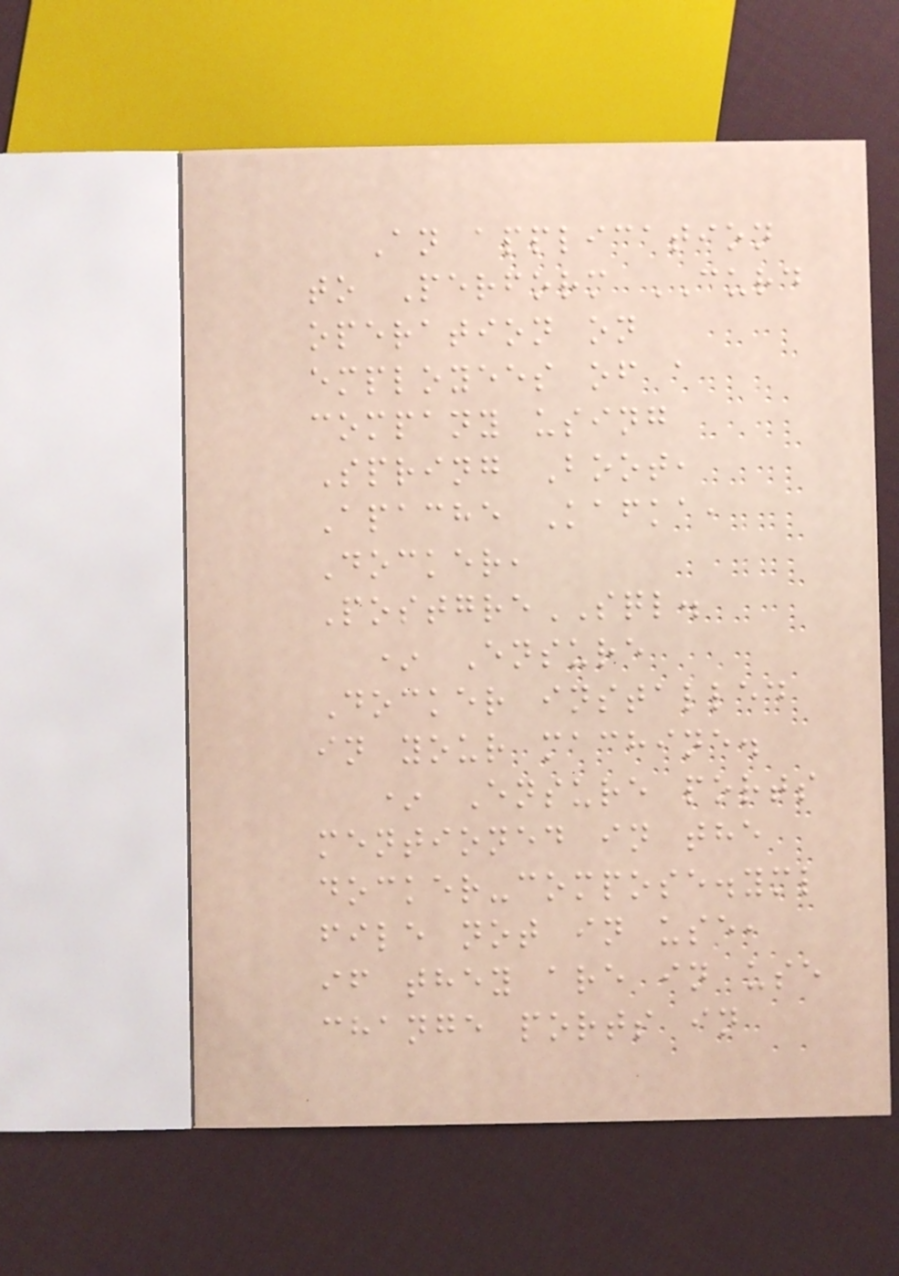An application
to Perform CURD
operation on
employees of a
company using
Spring Boot,
Apache Kafka,
Docker,
PostgreSQL.
* Ensure
Docker installed
in your machine.
* Ensure ports
mentioned in the
docker-compose.yml
file not in use,
if they are in use
change ports in
